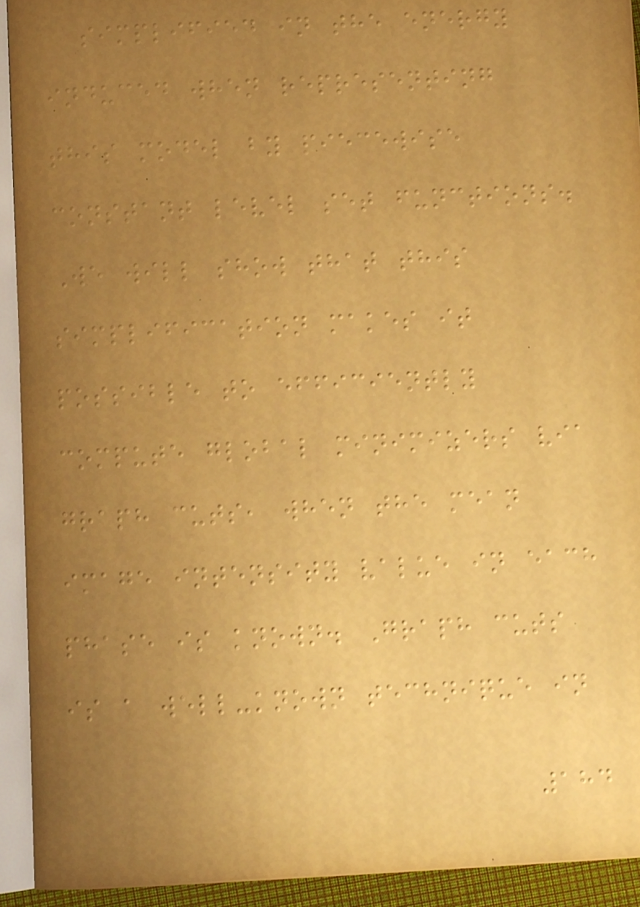simplified in the energy
induced when representing
this model by piecewise
constant level set functions.
We will show that this
simplification makes it
possible to efficiently
compute global minimizers via
graph cuts, when the mean
image intensity value in each
phase is known. Graph cuts
is a well-known technique in
184
